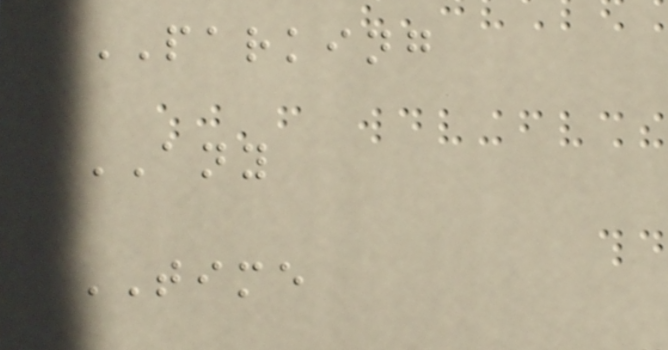PARKING
ANY
TIME
